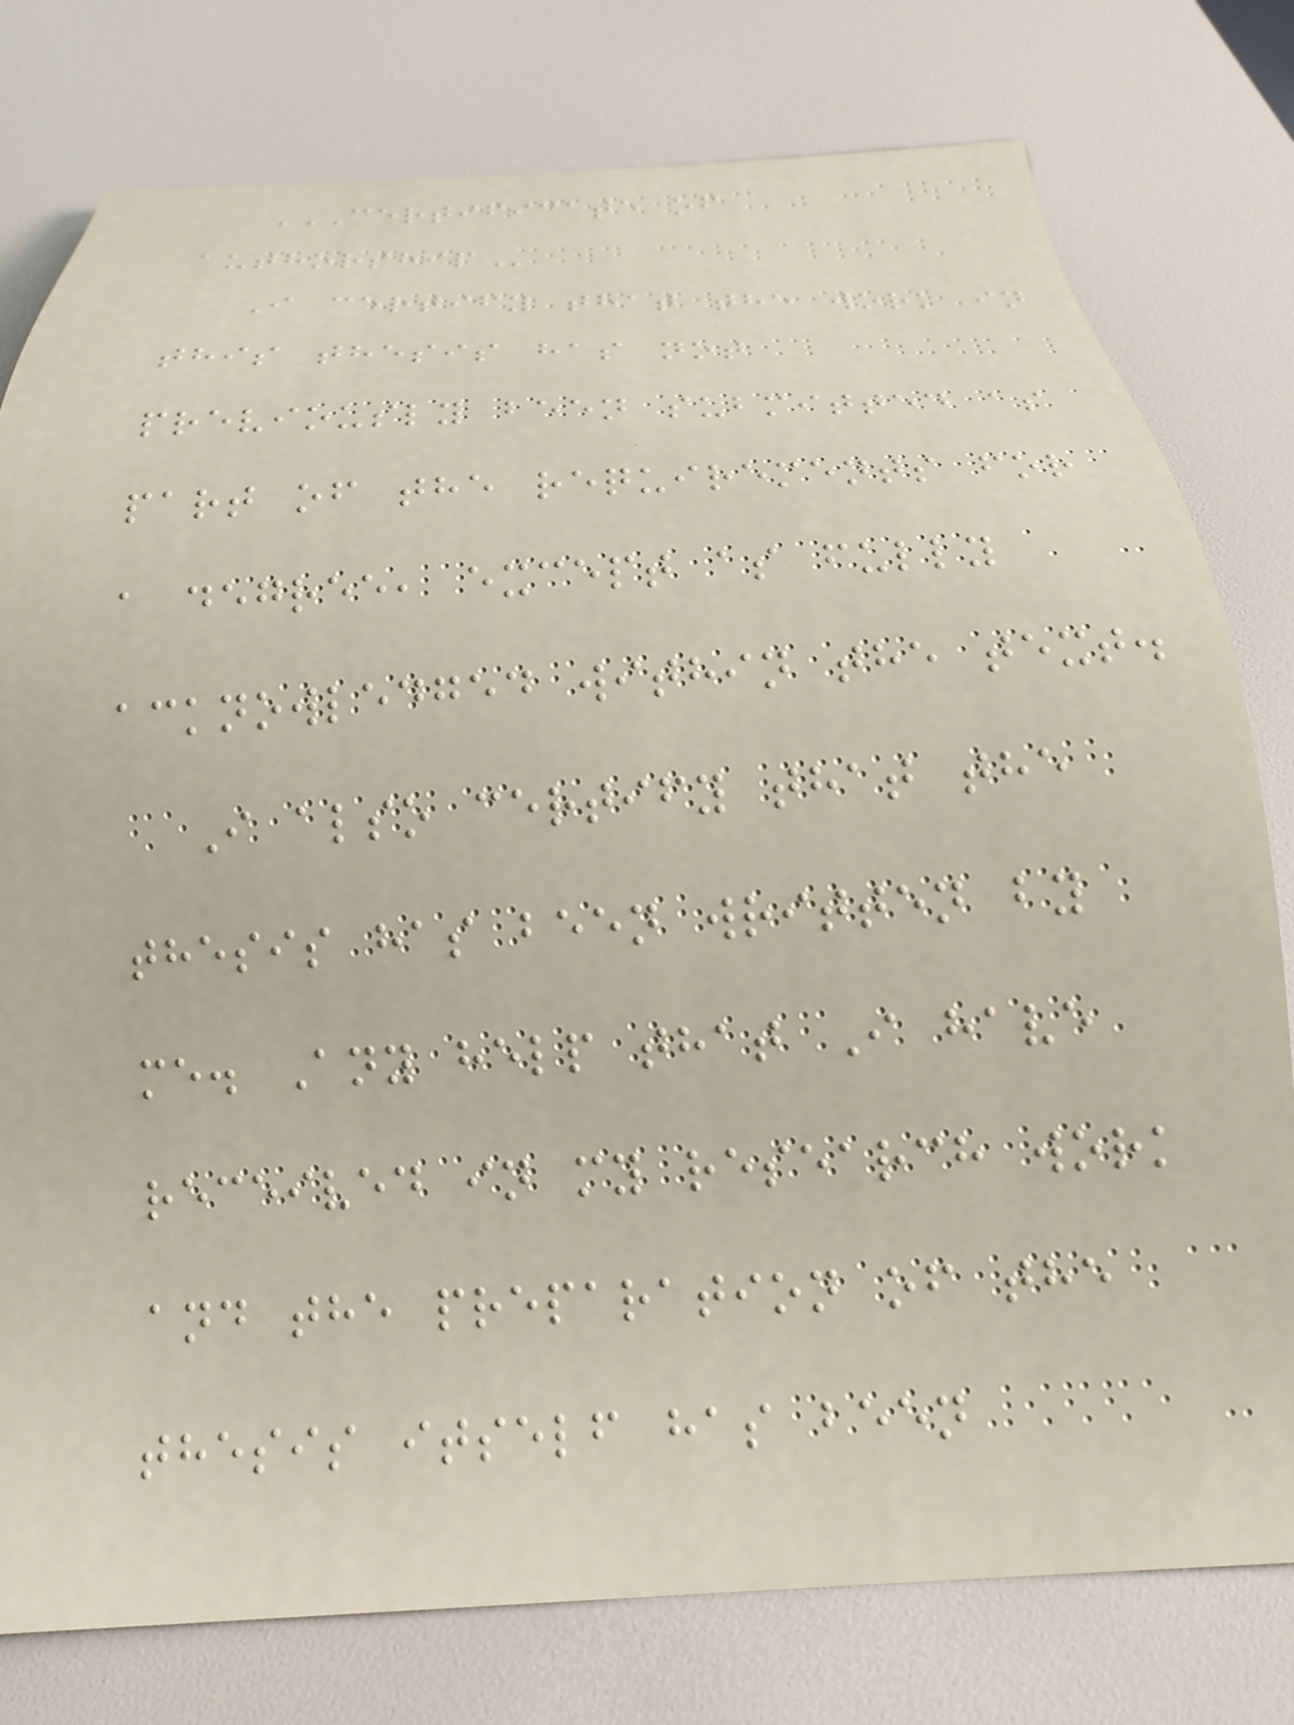CERTIFICATE OF
AUTHORSHIP
I certify that the work in
this thesis has not
previously been submitted as
part of the requirements for
a degree, except as fully
acknowledged within the text.
I also certify that the
thesis has been written by
me. Any help that I have
received in my research work
and the preparation of the
thesis itself has been
